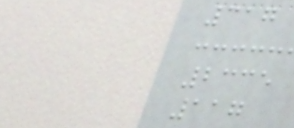317
2335
117
